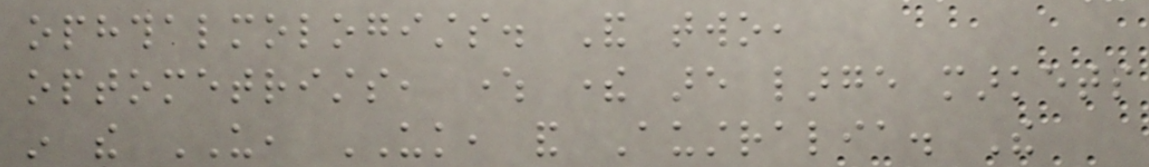ophthalmologists. And two,
optometrists, where there are large markets
in the US, UK, and Australia. The
